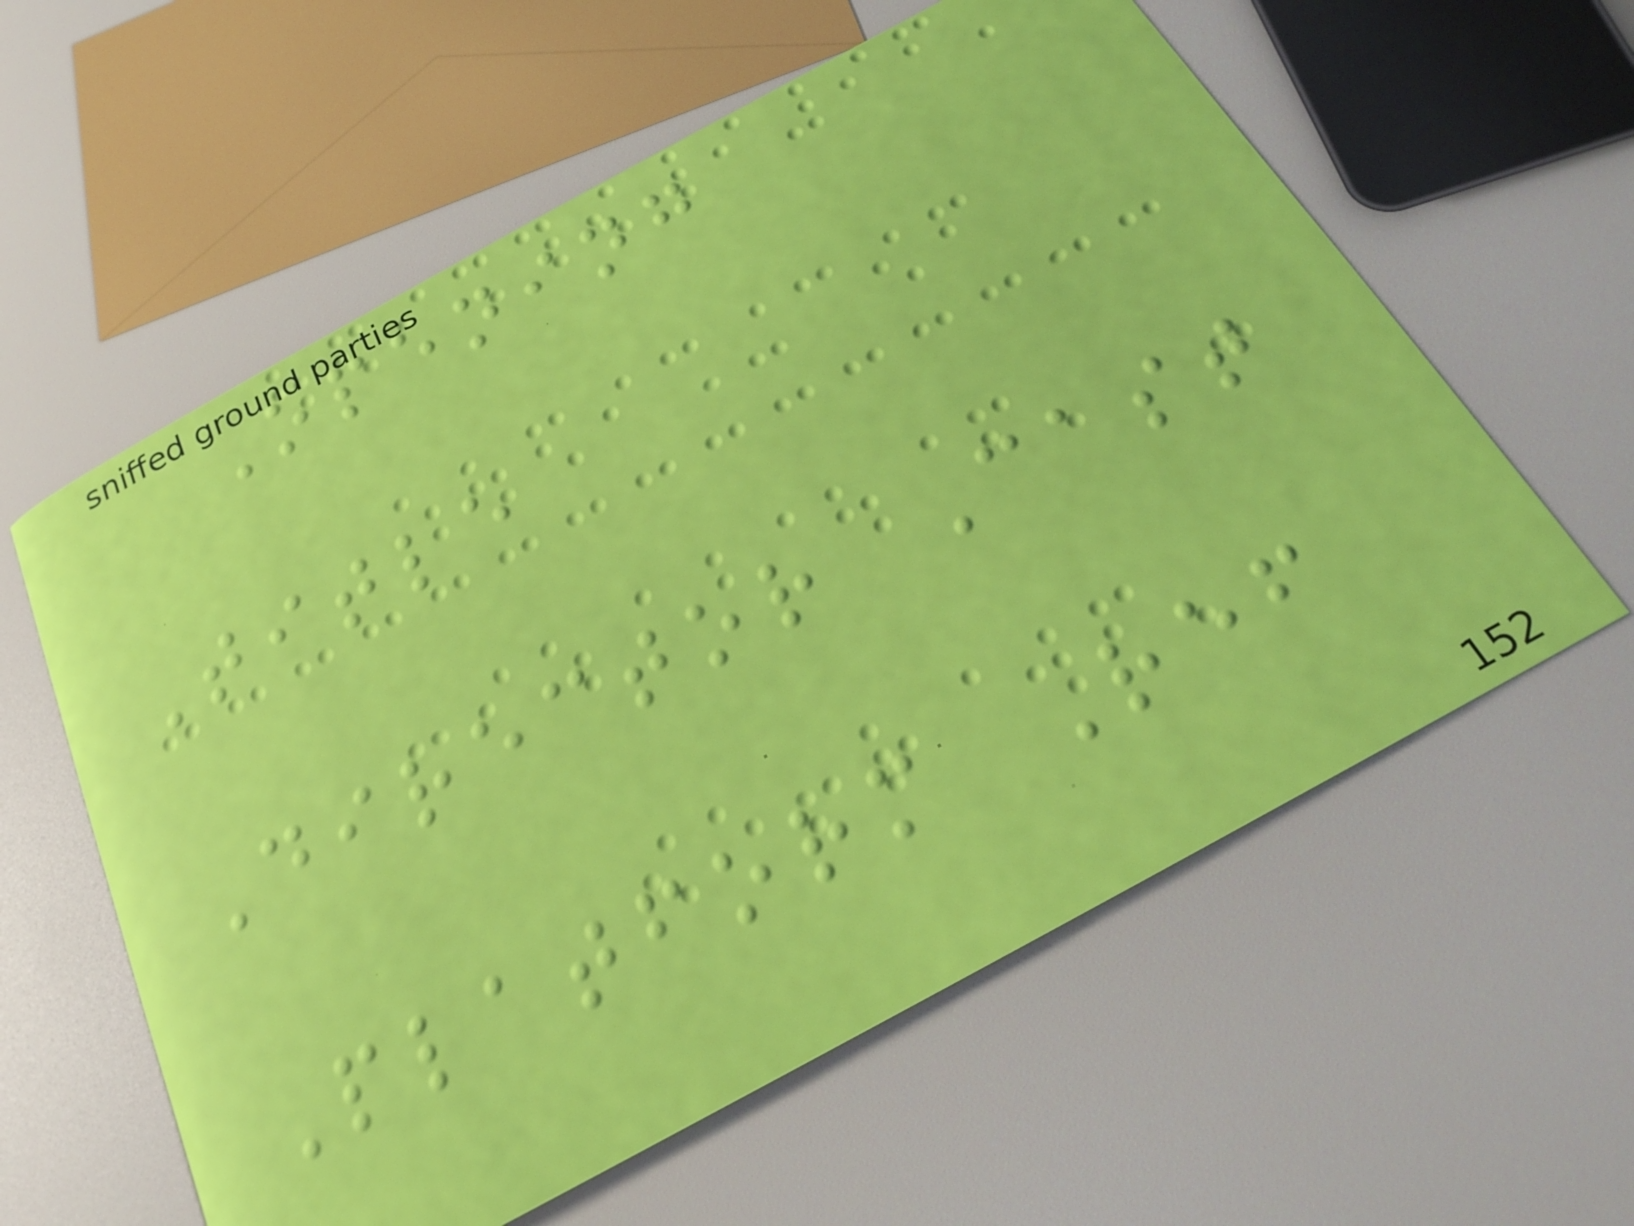Opening
Title
Director Cast
Platform Ref
